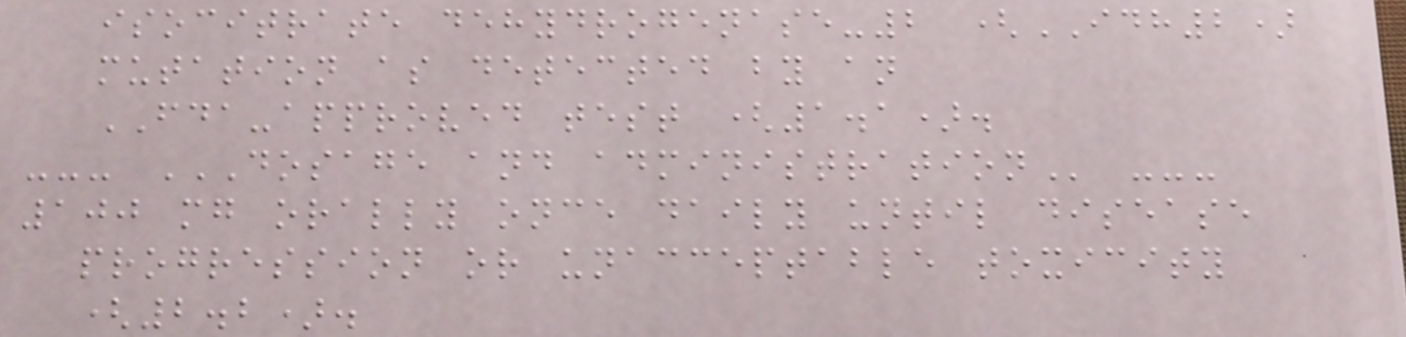isocitrate dehydrogenase-2 (IDH2)
mutation as detected by an
FDA-approved test (1.1).
--- DOSAGE AND ADMINISTRATION ---
100 mg orally once daily until disease
progression or unacceptable toxicity
(2.2).
